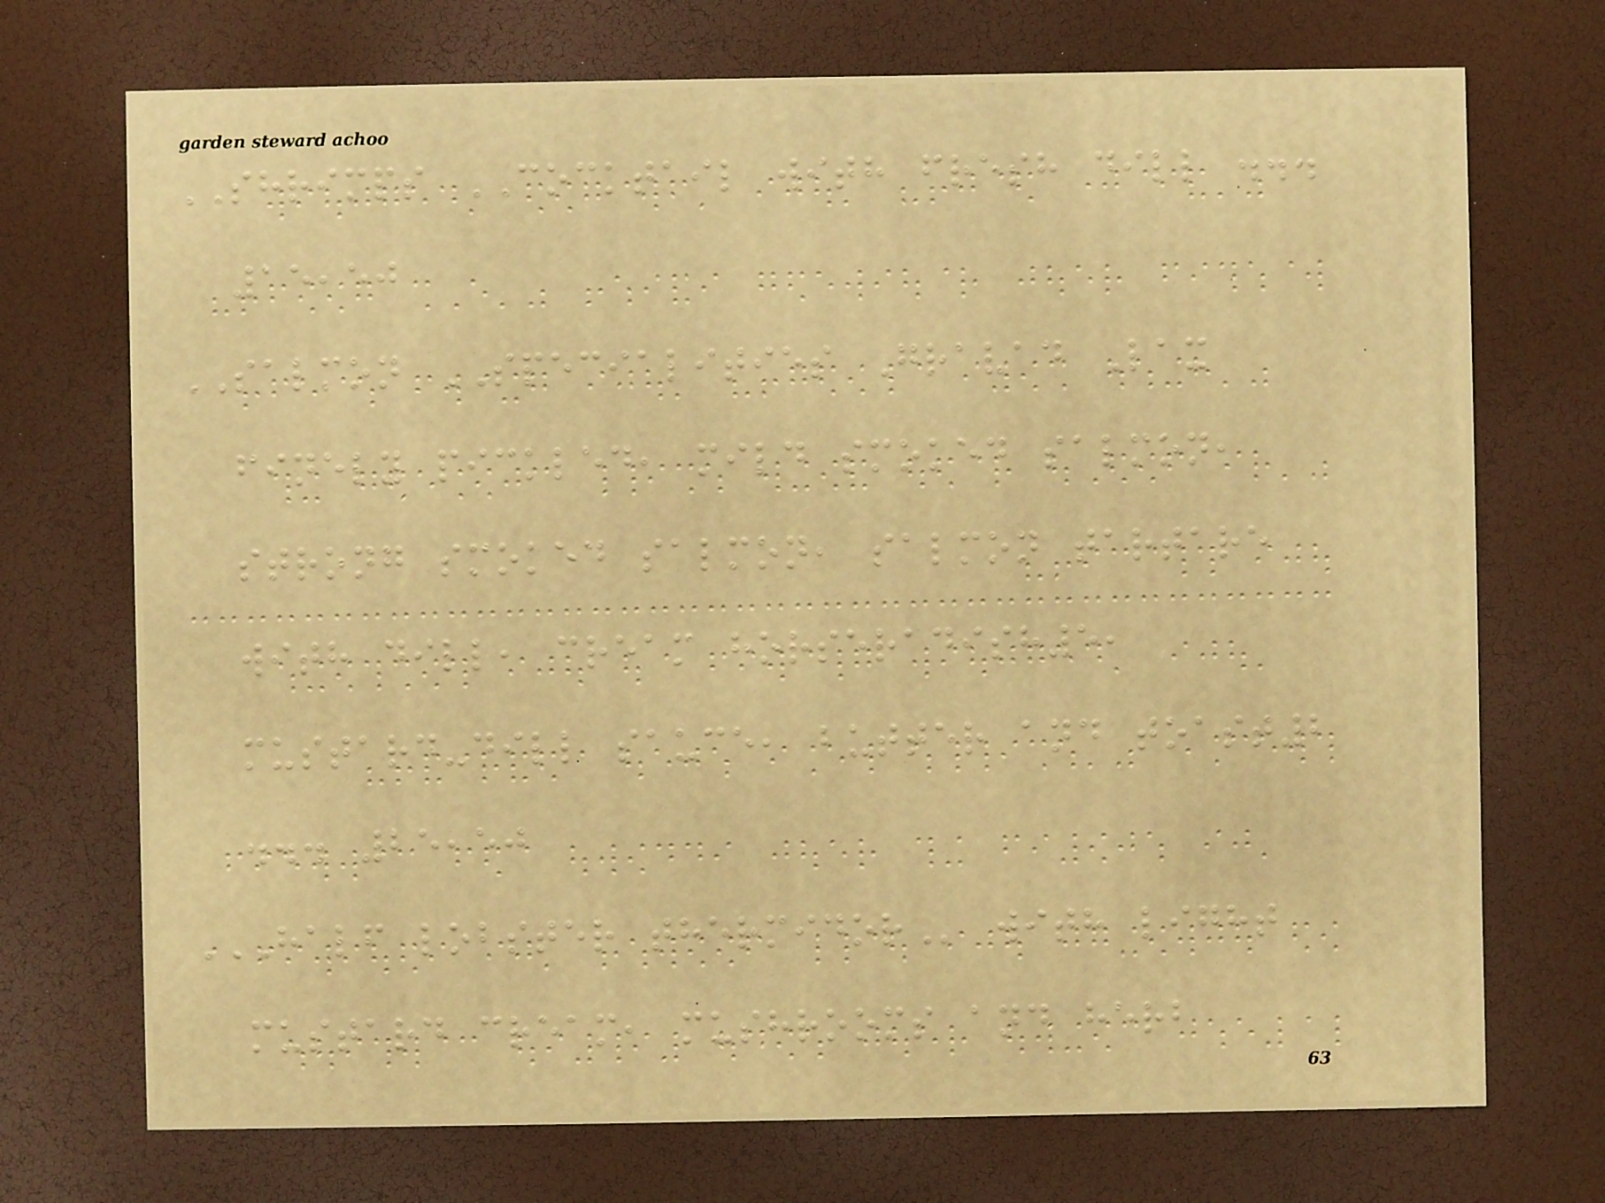SHRIMPS COCKTAIL with fresh dill ...
15,50
SALMON SPECIALITIES Gravad Lax
finely pickled, mild smoked salmon,
strong smoked salmon, salmon tartare
with dill, cream horseradish5,
mustard-dill sauce, butter and toast2
... 25,50
HALF LOBSTER THERMIDOR with light
mustard cream, mushrooms and herb
